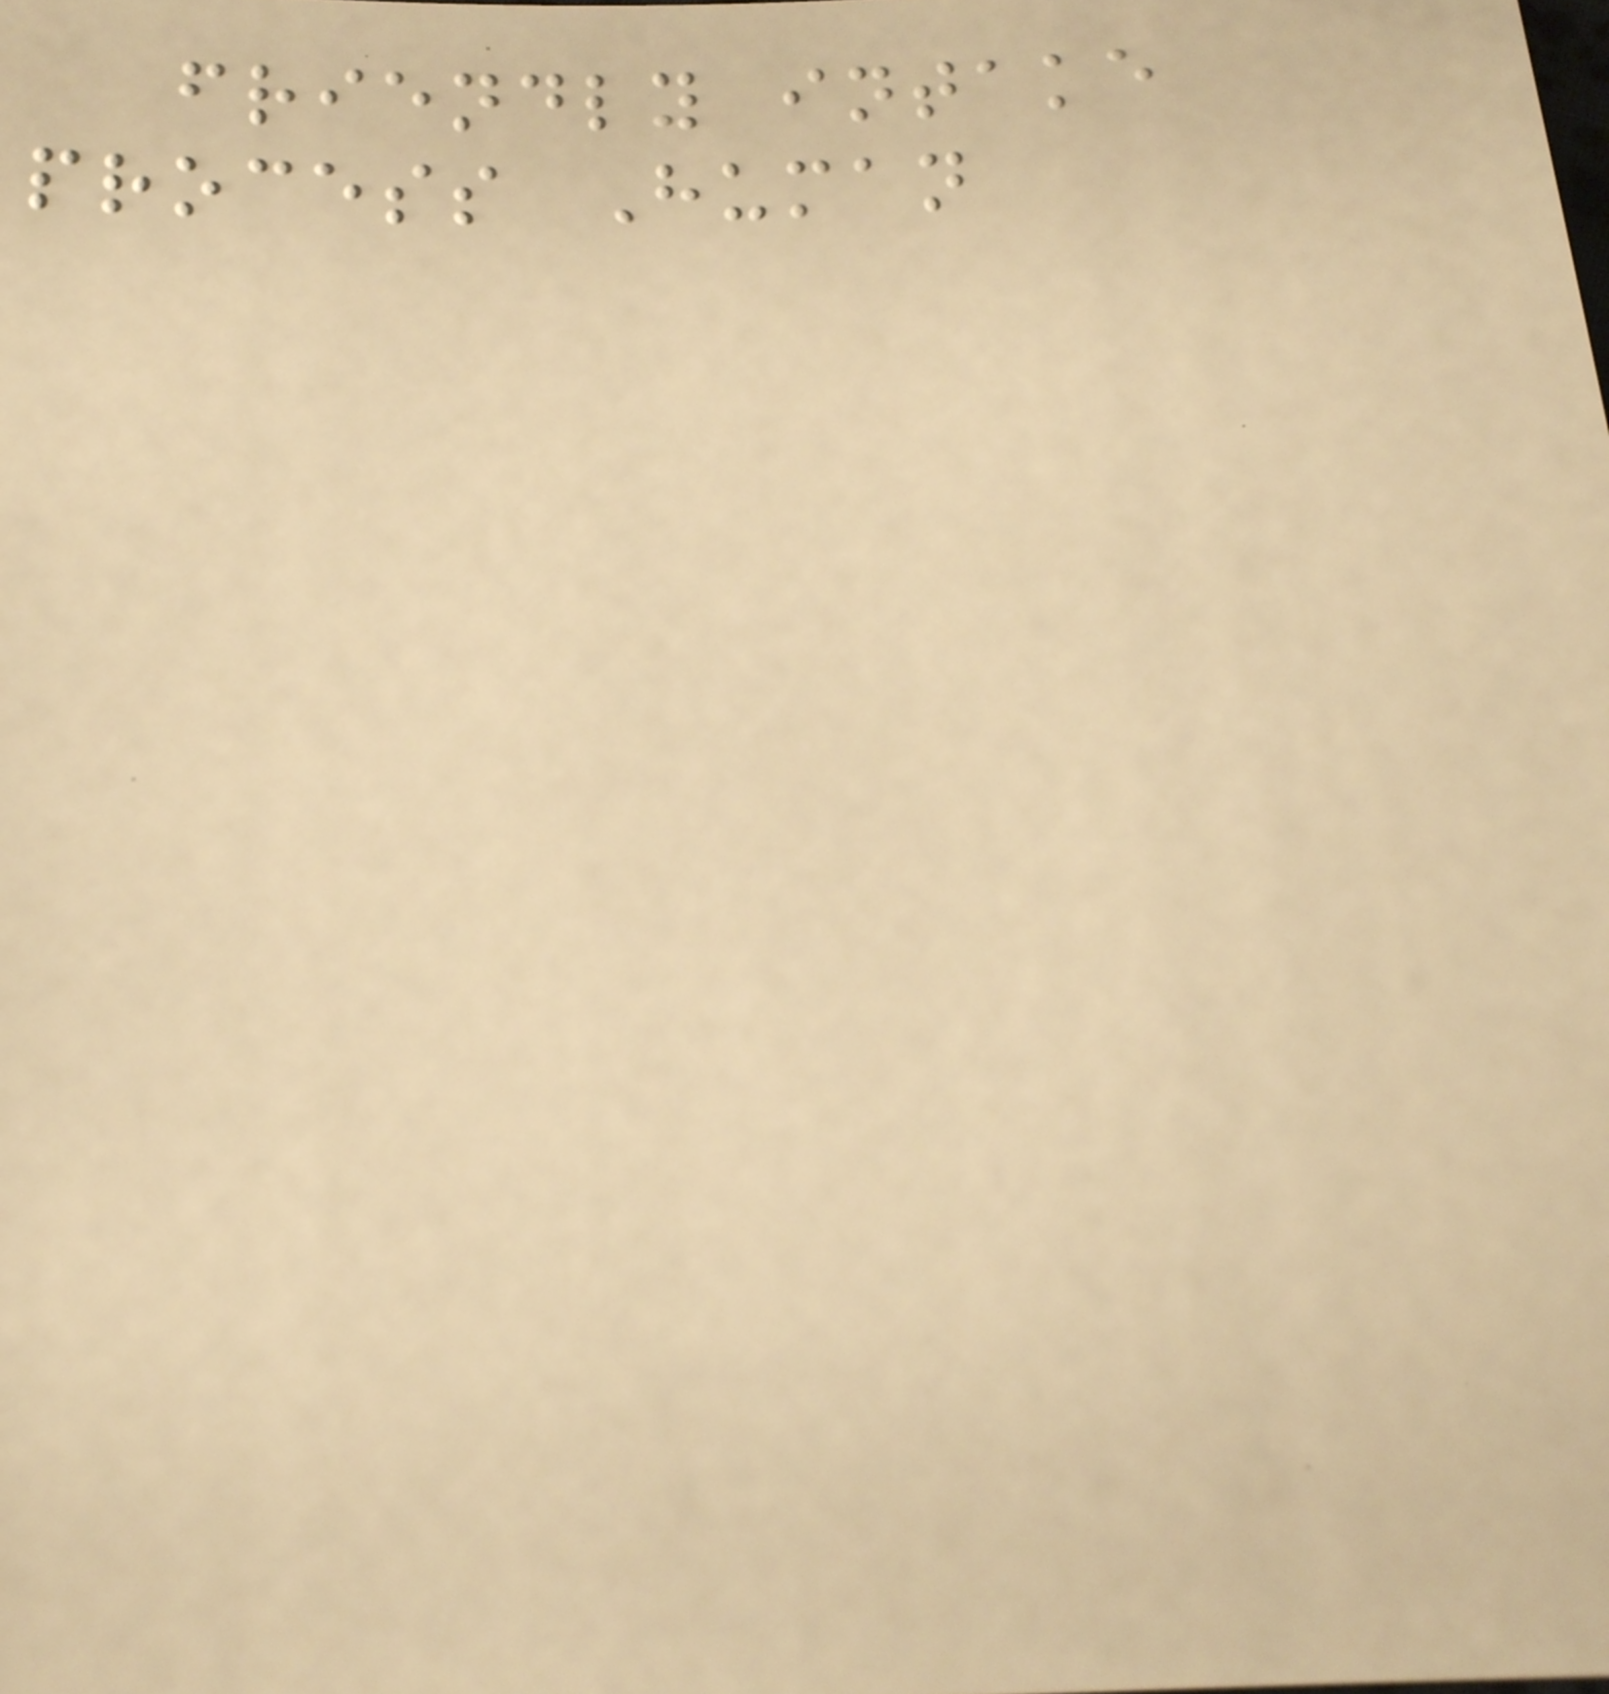friendly intake
process Human
